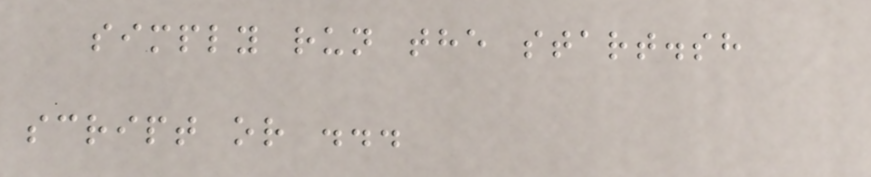simply run the start.sh
script or ...
